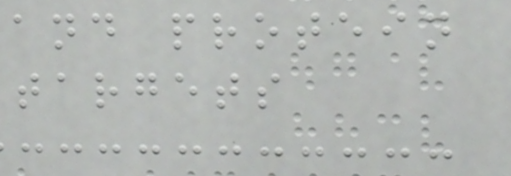and protein
targets
